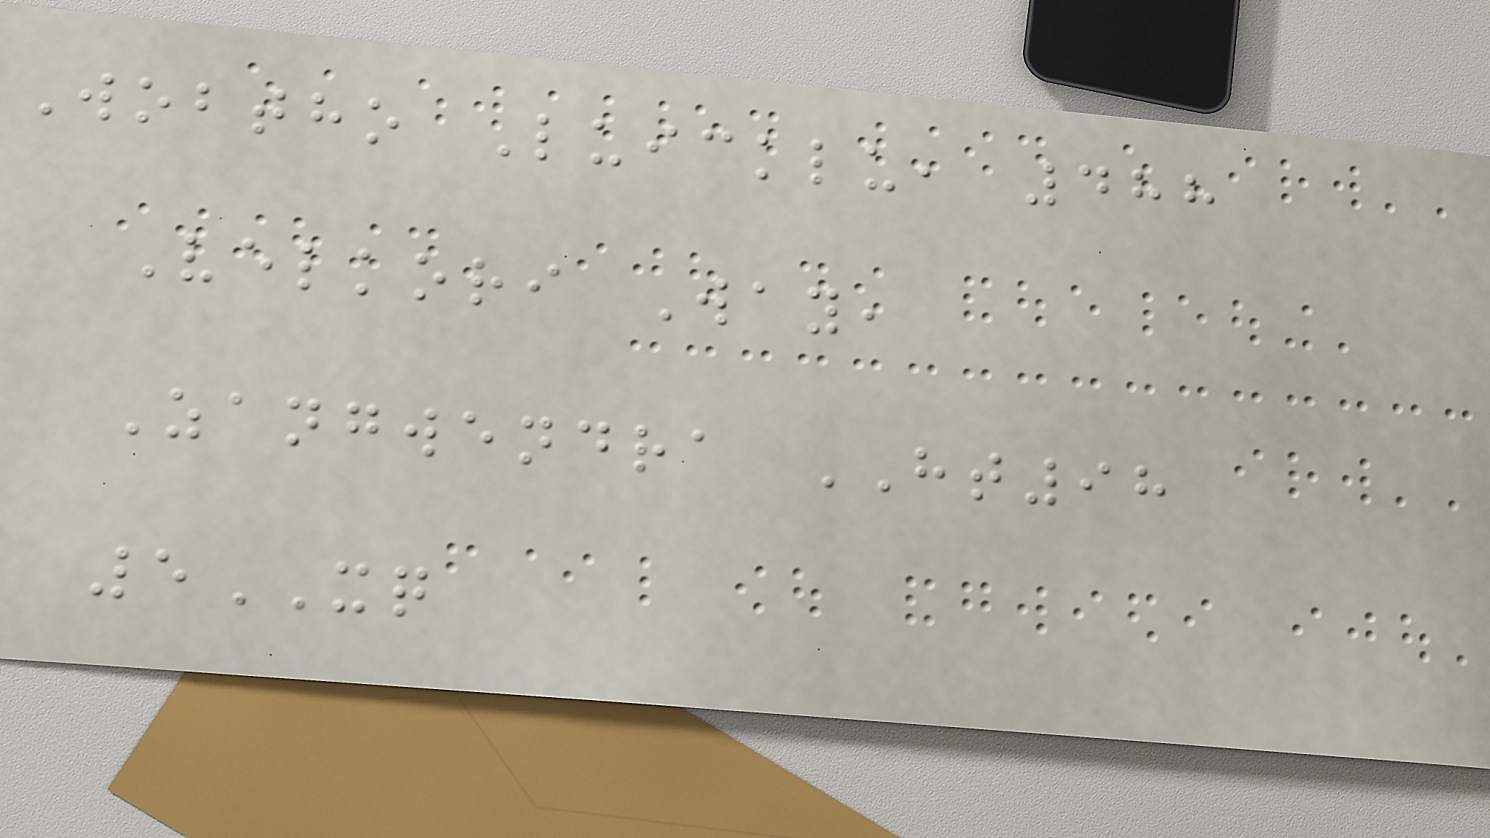Wobtho Luicklu, 488
Velkori Way,
Zangwendra HT98
5XQ
